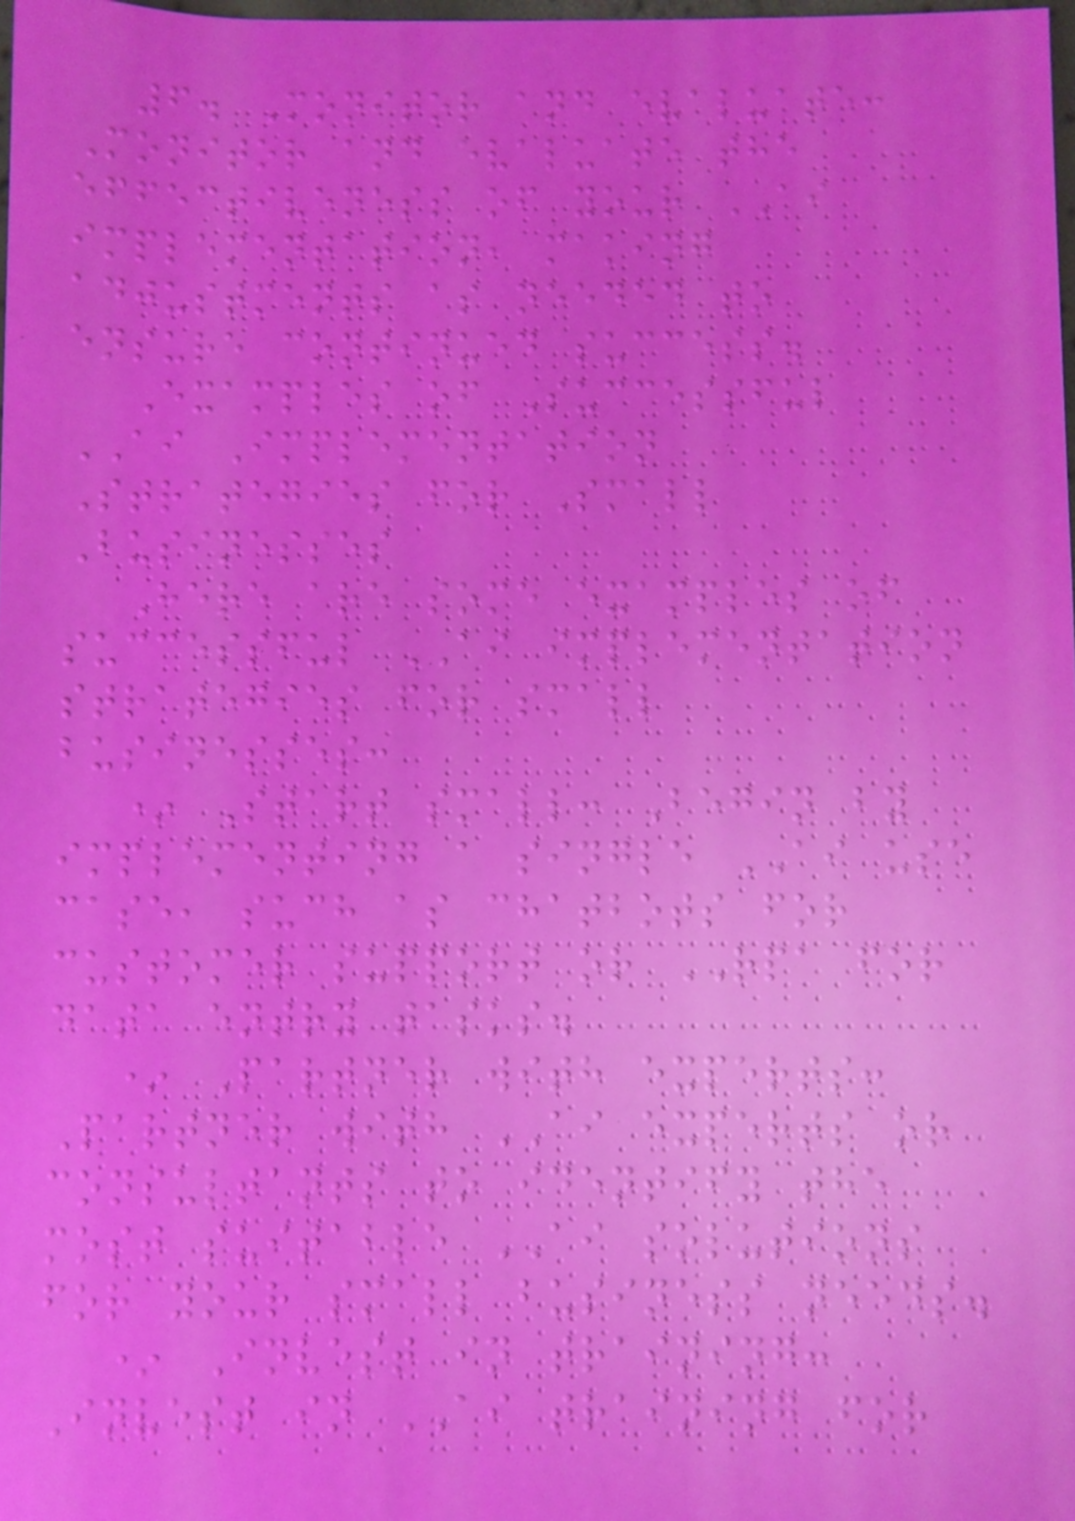6. Monitor and evaluate:
Monitor and evaluate the
effectiveness of your AI
implementation, making
adjustments as needed to
ensure continued success.
Examples of Successful
AI Implementation
Strategies for Small
Businesses
Here are some examples of
successful AI implementation
strategies for small
businesses:
* Start small: Begin by
implementing a single AI use
case, such as chatbots for
customer support or RPA for
data entry tasks.
* Partner with experts:
Partner with AI experts or
consultants to identify the
most suitable AI solutions
for your small business needs.
* Invest in training:
Invest in AI training for
